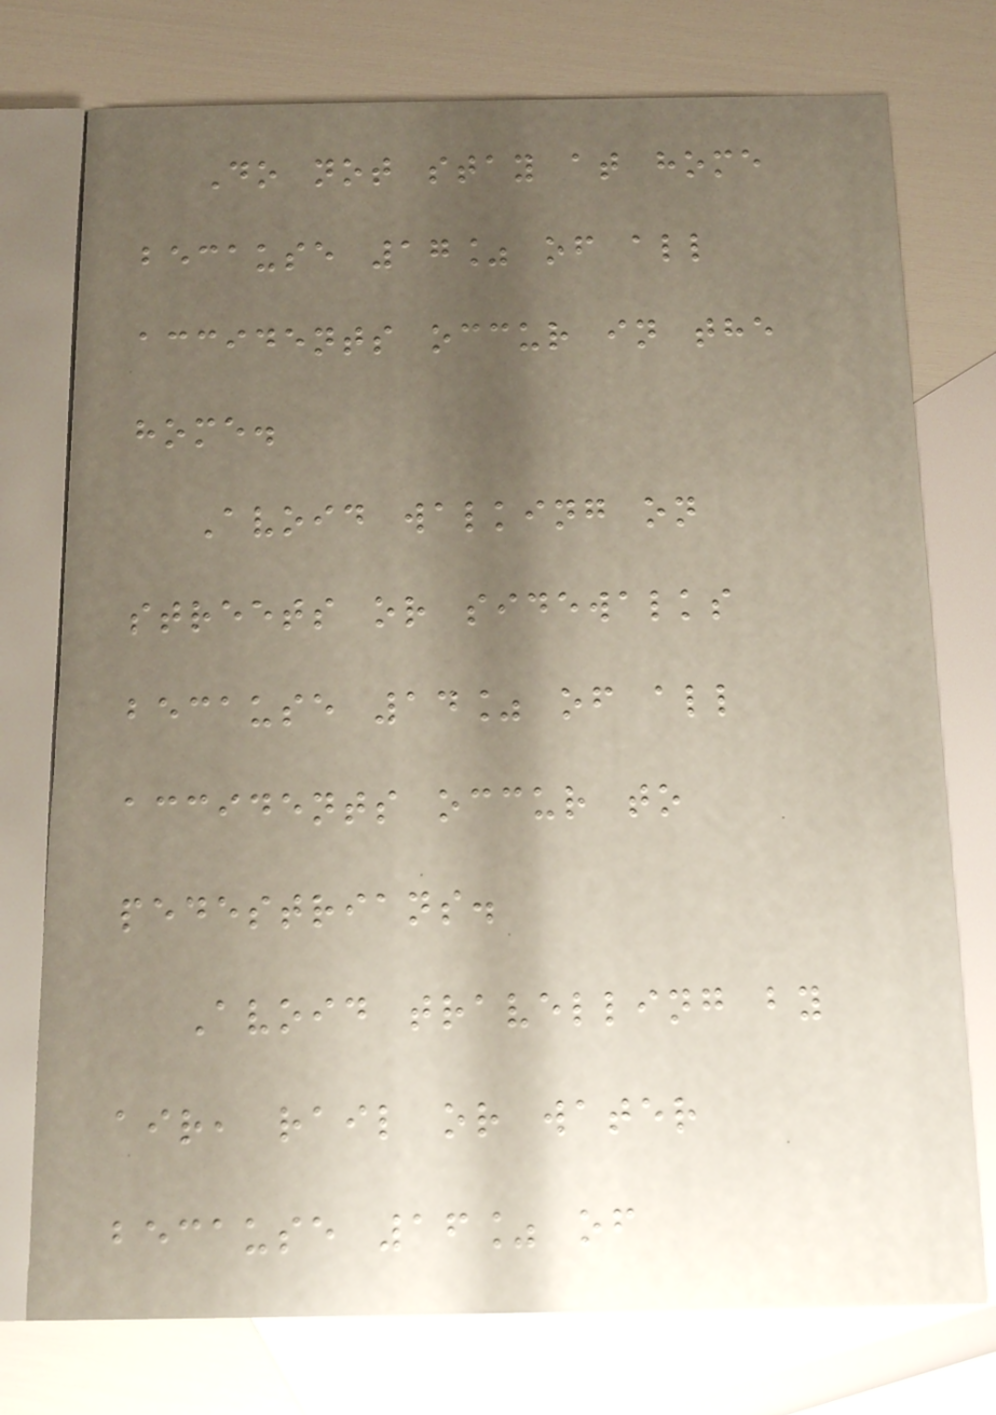Do not stay at home
because 17% of all
accidents occur in the
home.
Avoid walking on
streets or sidewalks
because 14% of all
accidents occur to
pedestrians.
Avoid travelling by
air, rail or water
because 16% of
